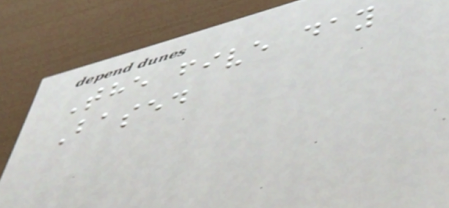The five day
Based
